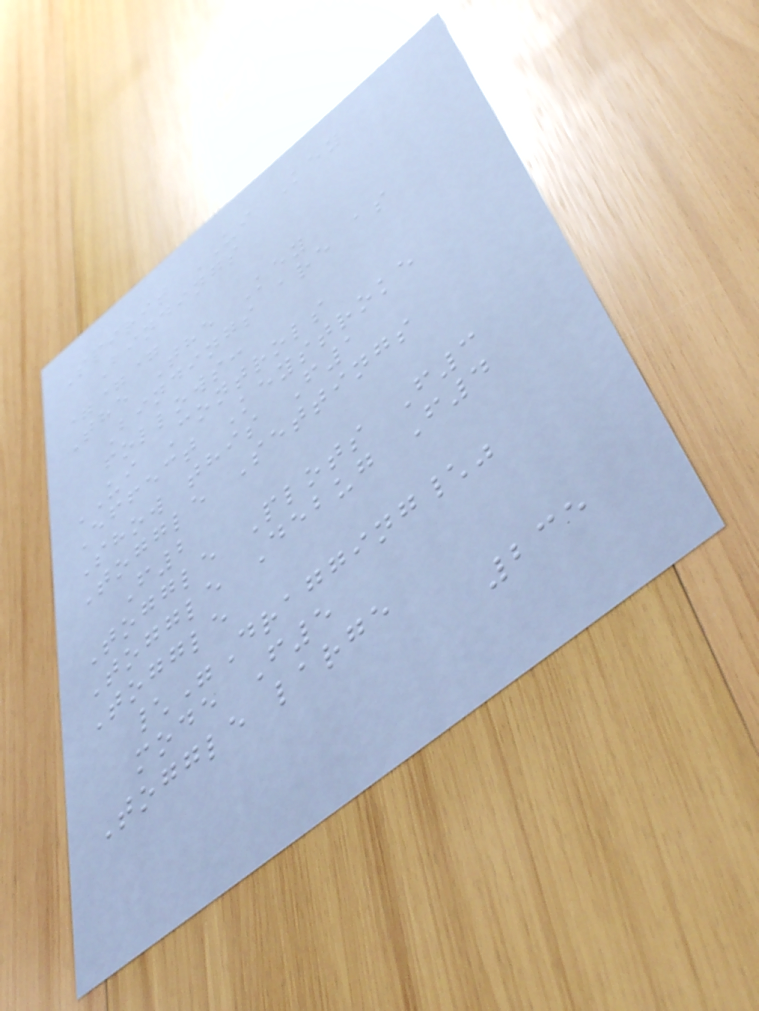Spirit UI Key
Bindings
===
The The Key
Bindings are as
follows:
UI Controls
Effect Keystroke
Show this F1
Toggle Settings
F2
Toggle Plots F3
Toggle Debug F4
Toggle
\"Dragging\"
mode F5
Toggle large
235
